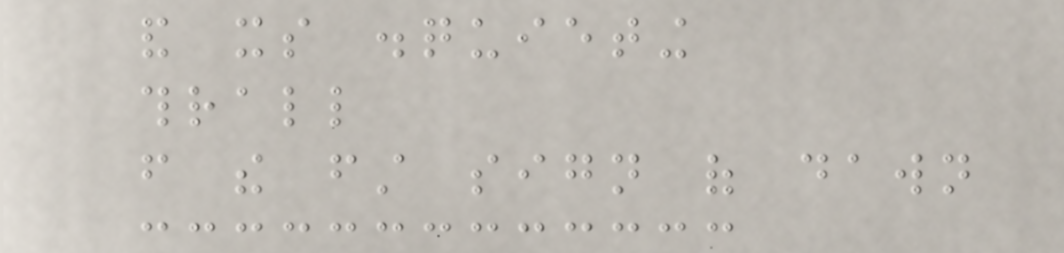and its disquieting
thrall
from the first sign of dawn
